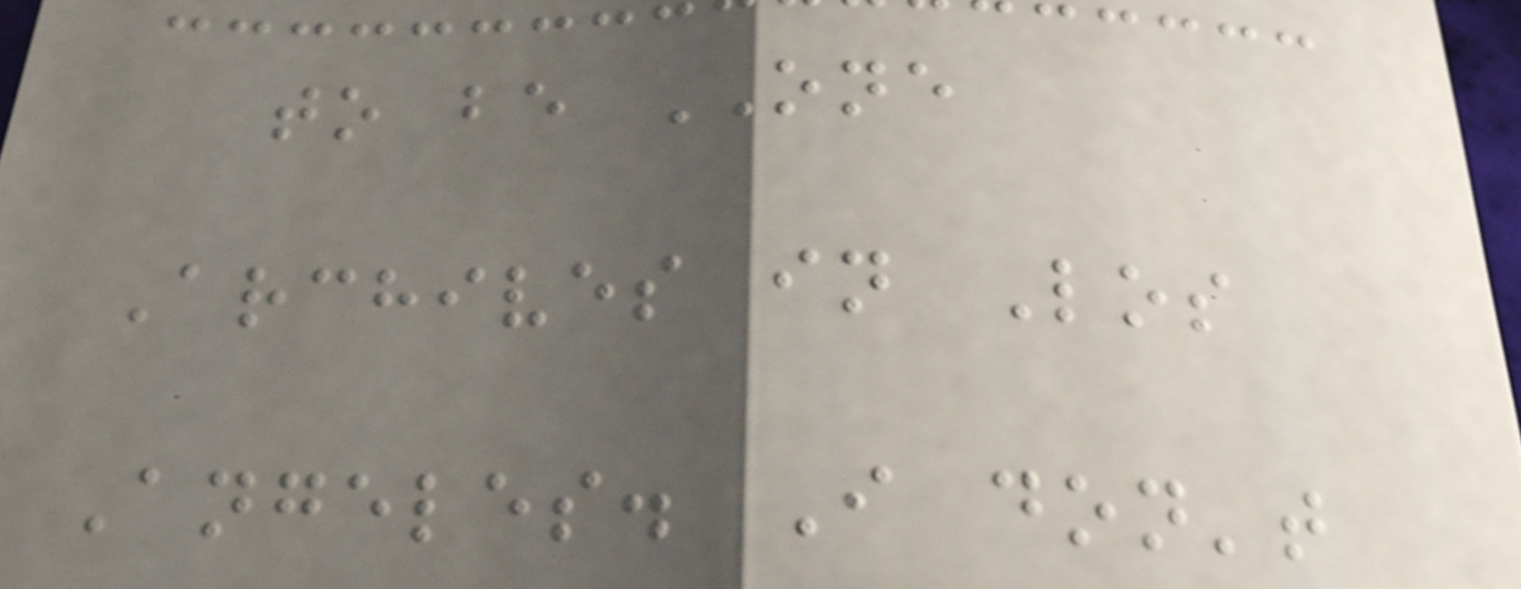to be ONE
Archives in Los
Angeles. I don't
